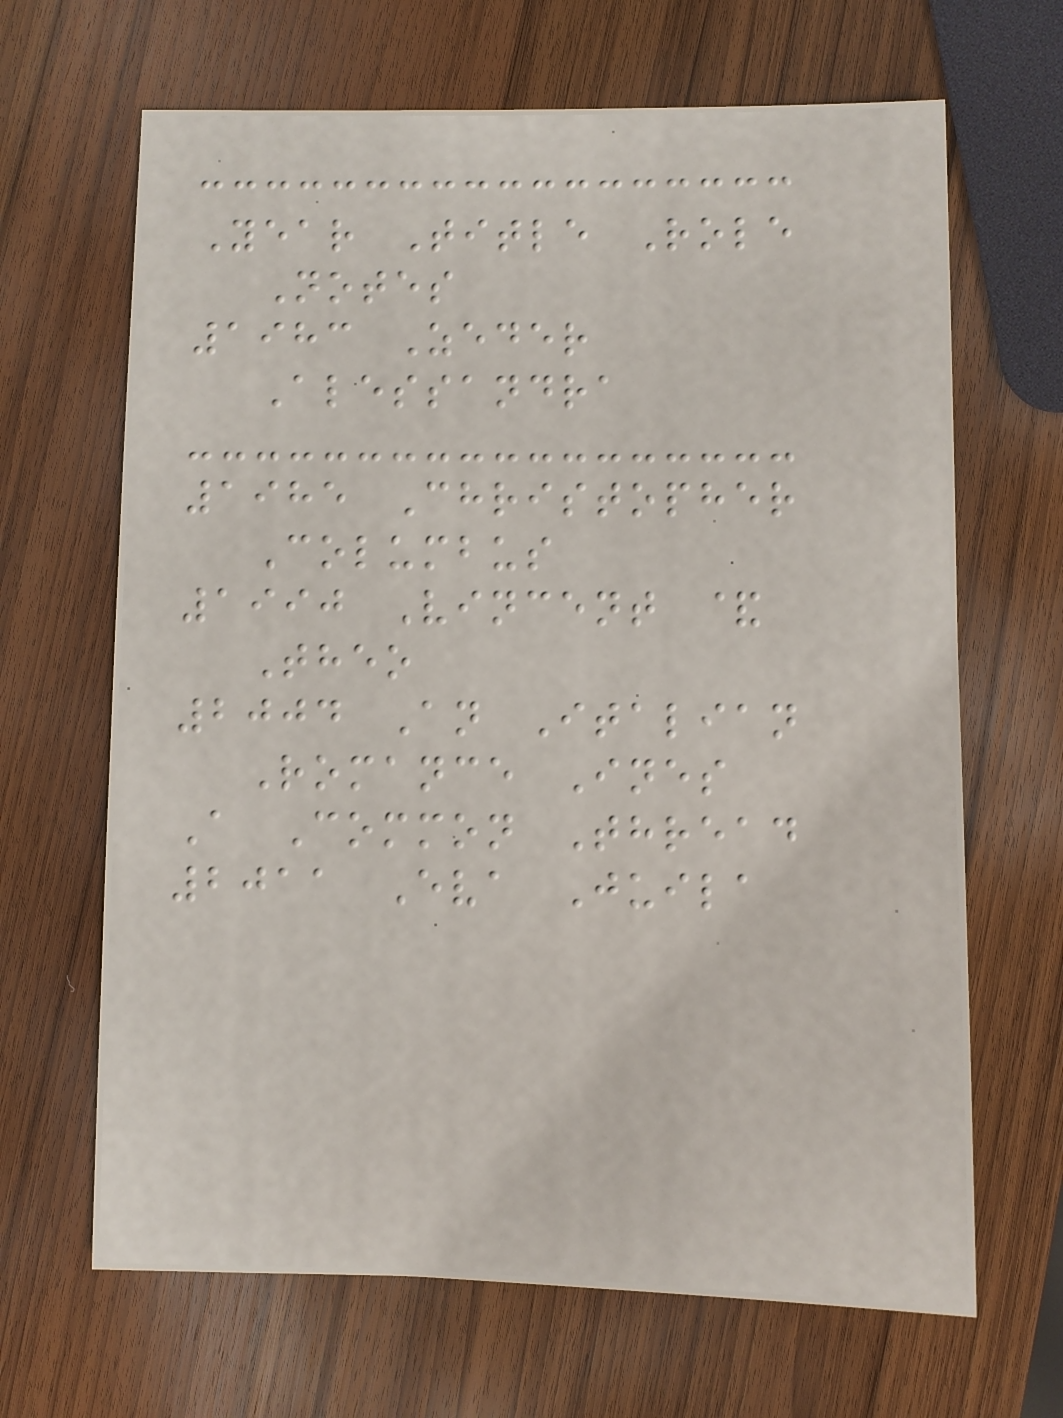Year Title Role
Notes
1983 Zeder
Alessandra
1985 Christopher
Columbus
1990 Vincent &
Theo
2004 An Italian
Romance Ines
A Common Thread
2011 Eva Juila
